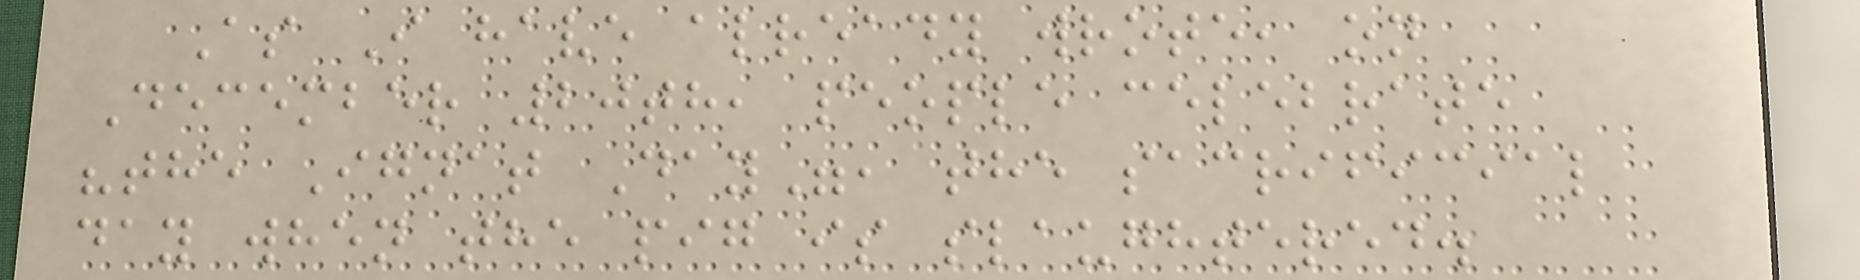As I have already wrote, on
December 20th, people celebrate
"the Ignat Day", the sacrificial
day when the pig is slaughtered.
